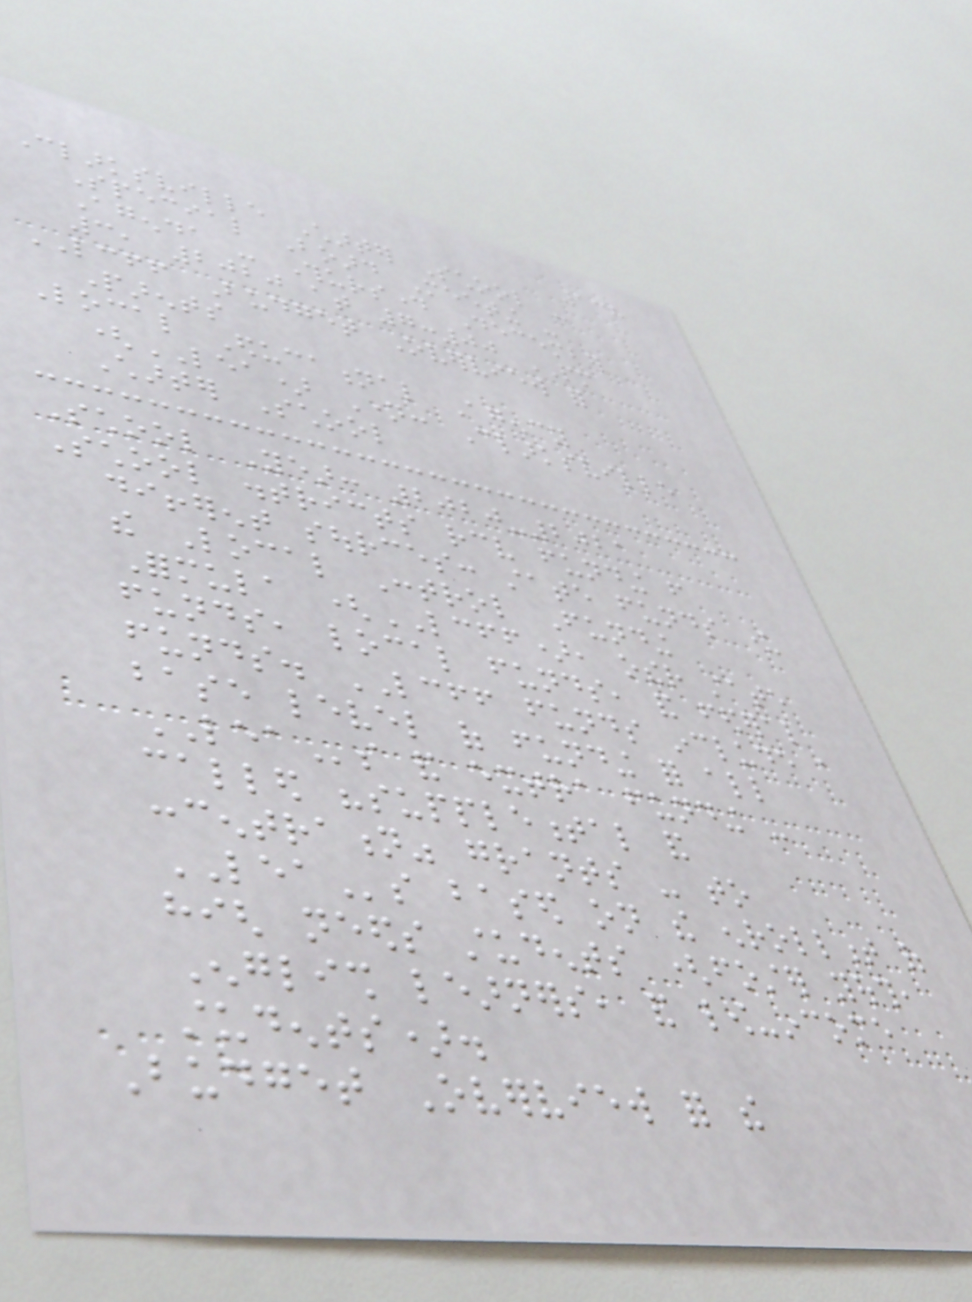138
Clarksville Charter School -
Special Board Meeting -
Agenda - Thursday December
3, 2020 at 7:00 PM
LCFF Budget Overview for
Parents
Local Educational Agency
(LEA) Name: Clarksville
Charter School
School Year: 2020-2021
School districts receive funding from
different sources: state funds under
the Local Control Funding
Formula (LCFF), other state
funds, local funds, and federal
funds. LCFF funds include a
base level of funding for all
LEAs and extra funding -
called "supplemental and
concentration" grants - to
LEAs based on the enrollment of
high needs students (foster youth,
English learners, and low-income
students).
Budget Overview for the
